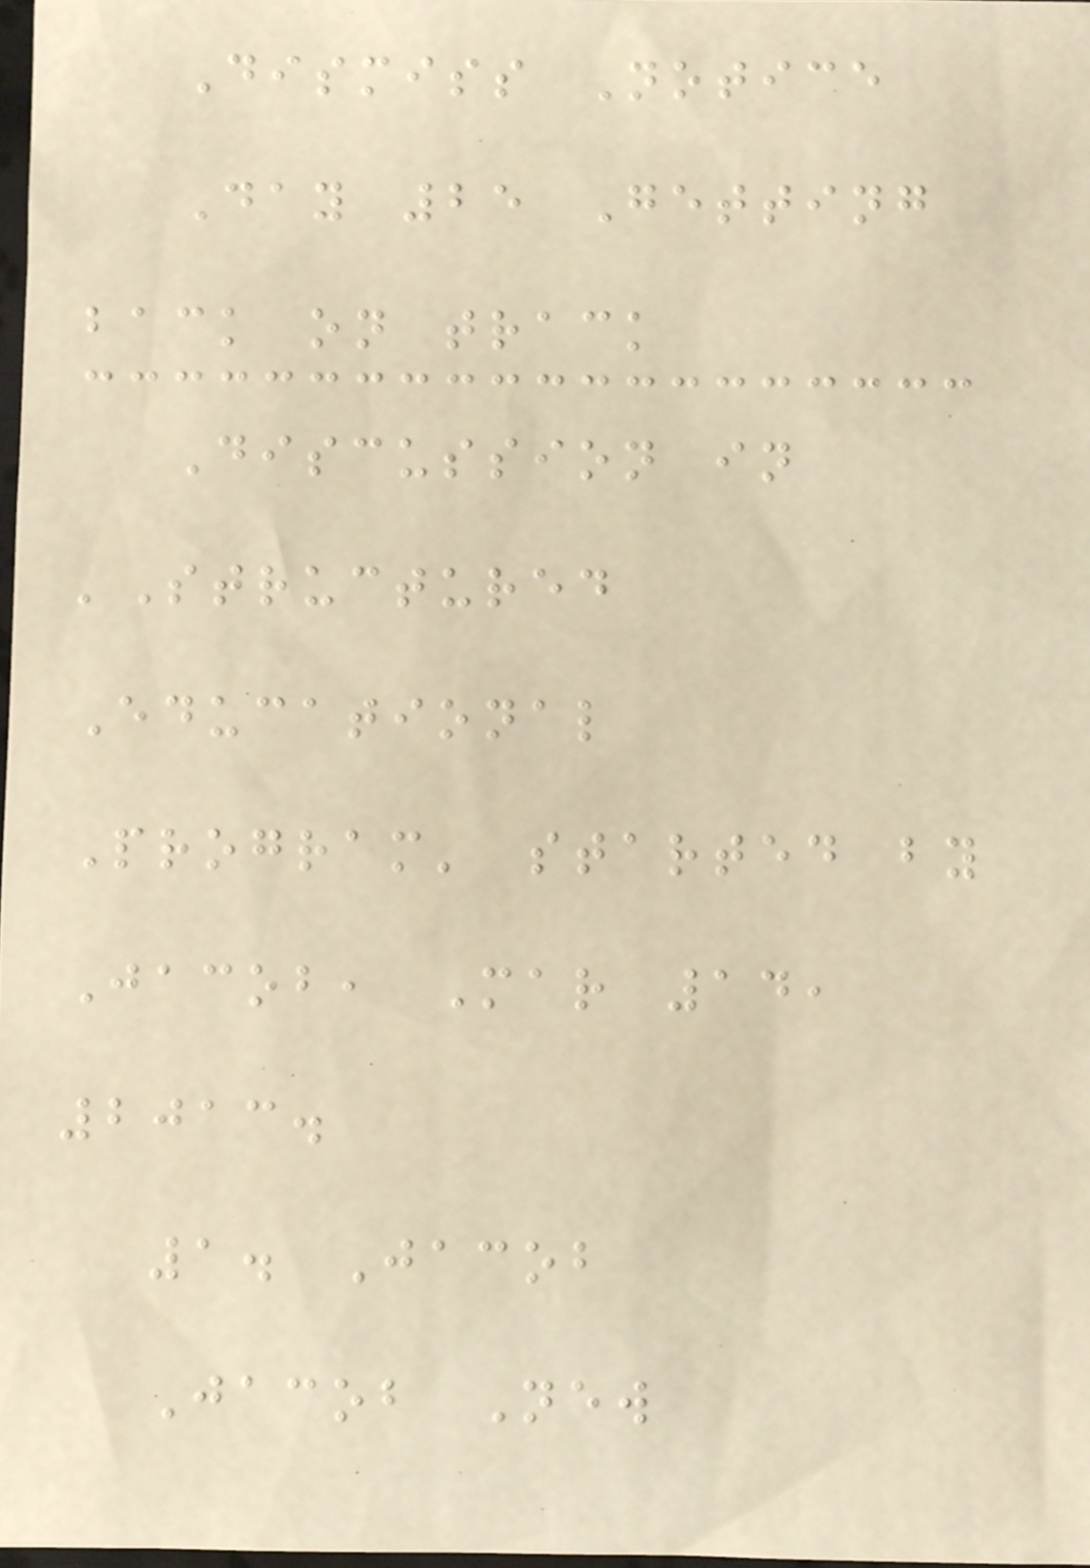Dismiss Notice
Day 25 Getting
back on track
Discussion in
'Structured
Educational
Program' started by
Jacob, Mar 14,
2013.
1. Jacob
Jacob New
